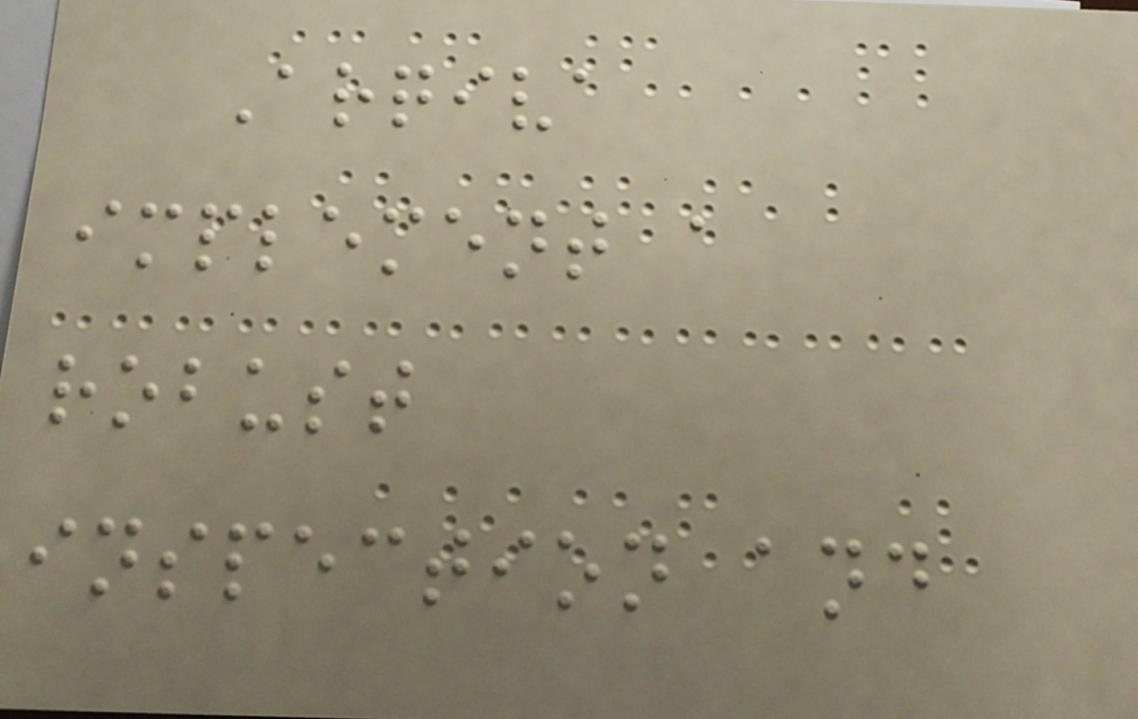Arqiva
implement a
robust
inspection and
